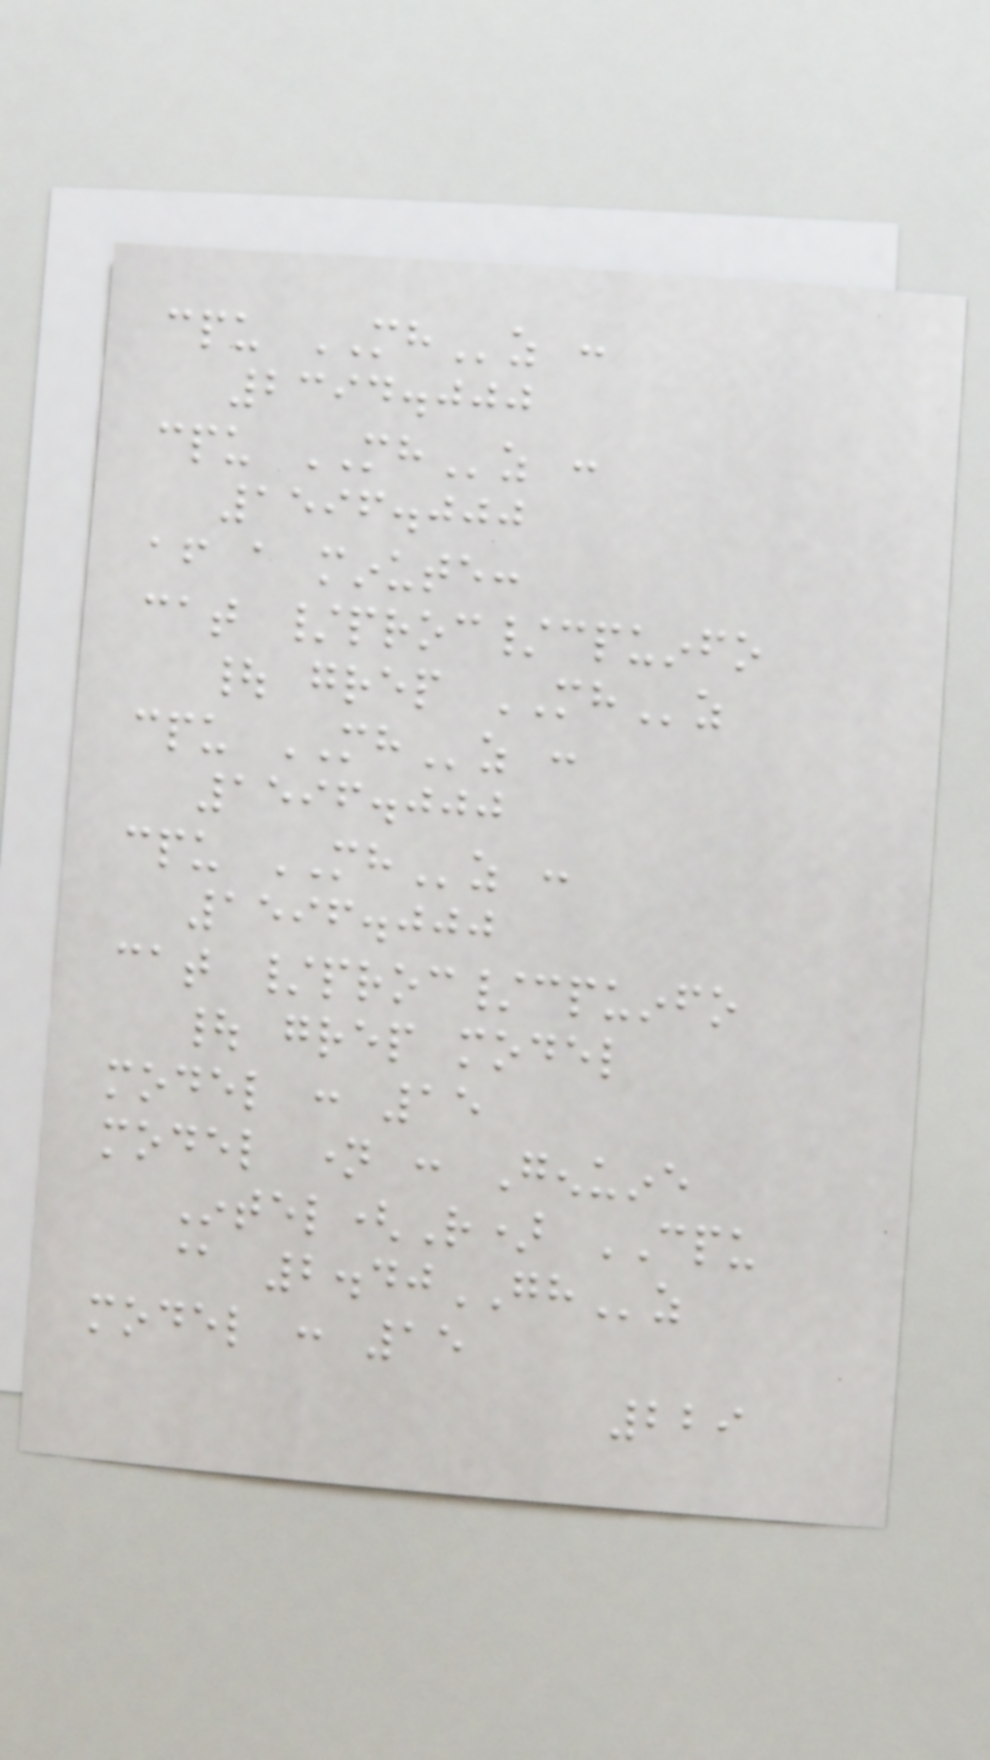cpu MHz :
2394.000
cpu MHz :
1596.000
after a minute:
cat /proc/cpuinfo
| grep MHz
cpu MHz :
1596.000
cpu MHz :
1596.000
cat /proc/cpuinfo
| grep model
model : 15
model name : Genuine
Intel(R) CPU
@ 2.40GHz
model : 15
229
